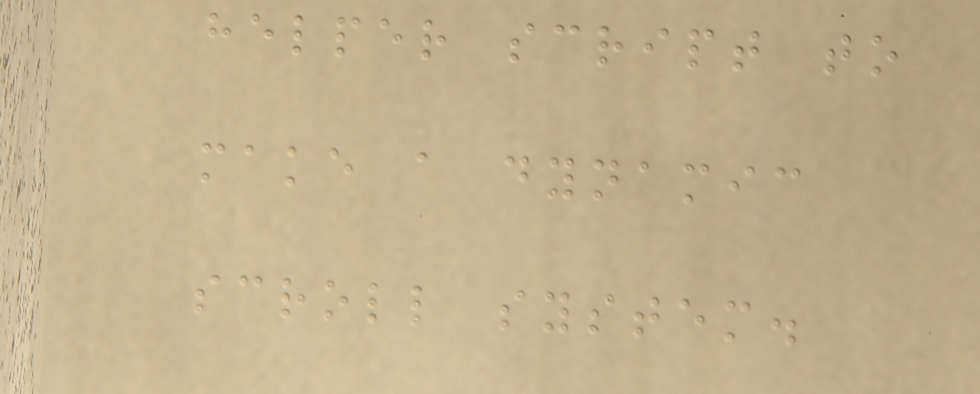helper script to
make a dynamic
scroll system.
